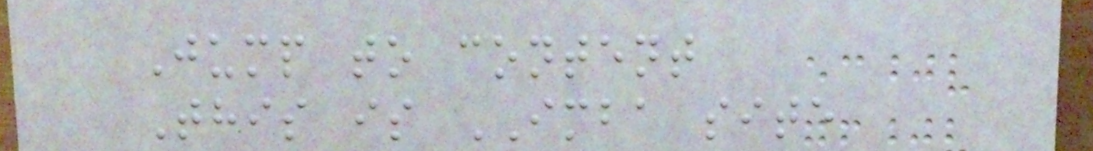Jump to content
This is IMBA site
